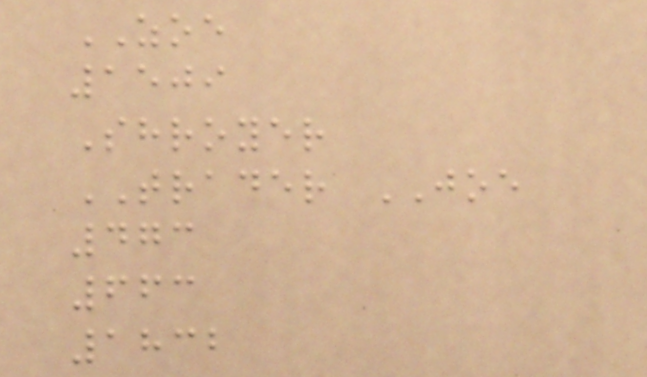ZOE
1509
Shroyer
TRADER JOE
473
663
1832
